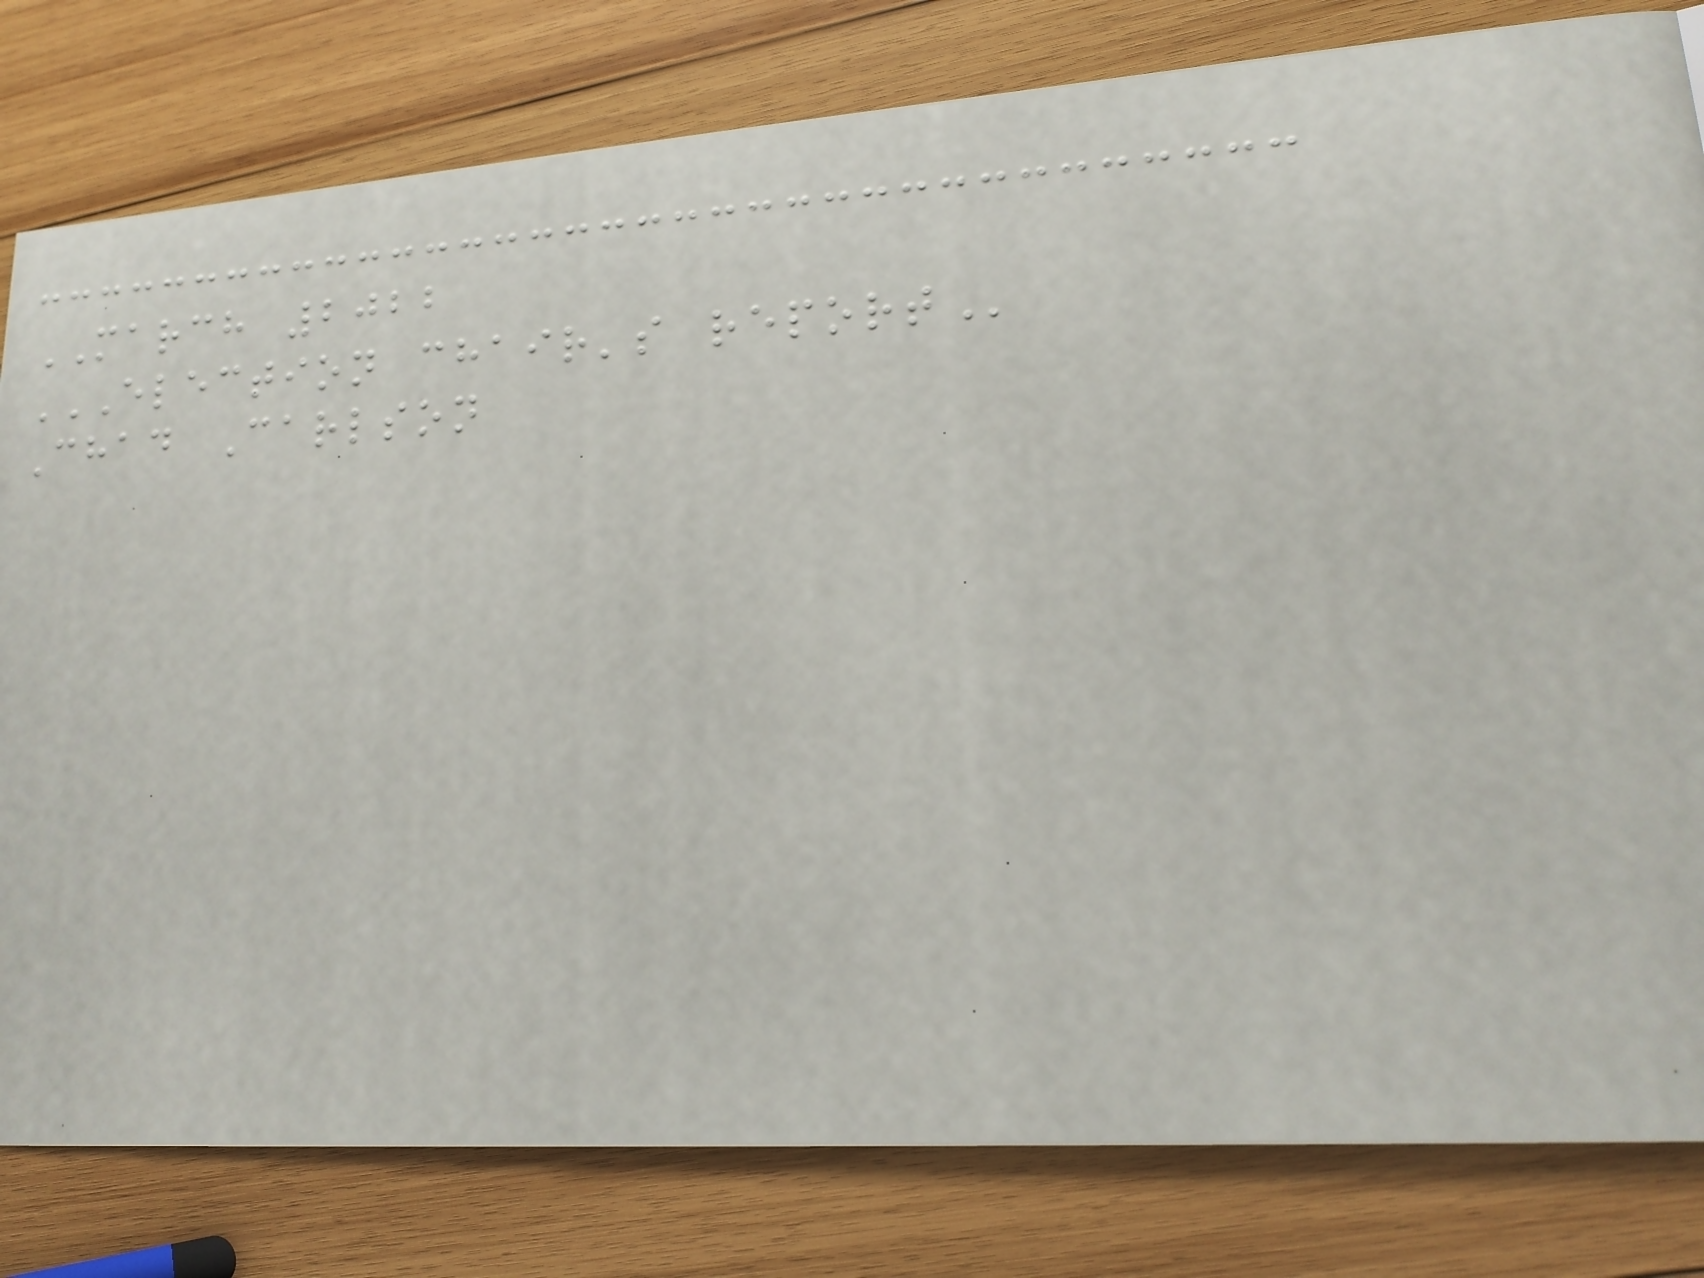MARCH 2022
ELECTION CHAIR'S REPORT
Chad Carlson
